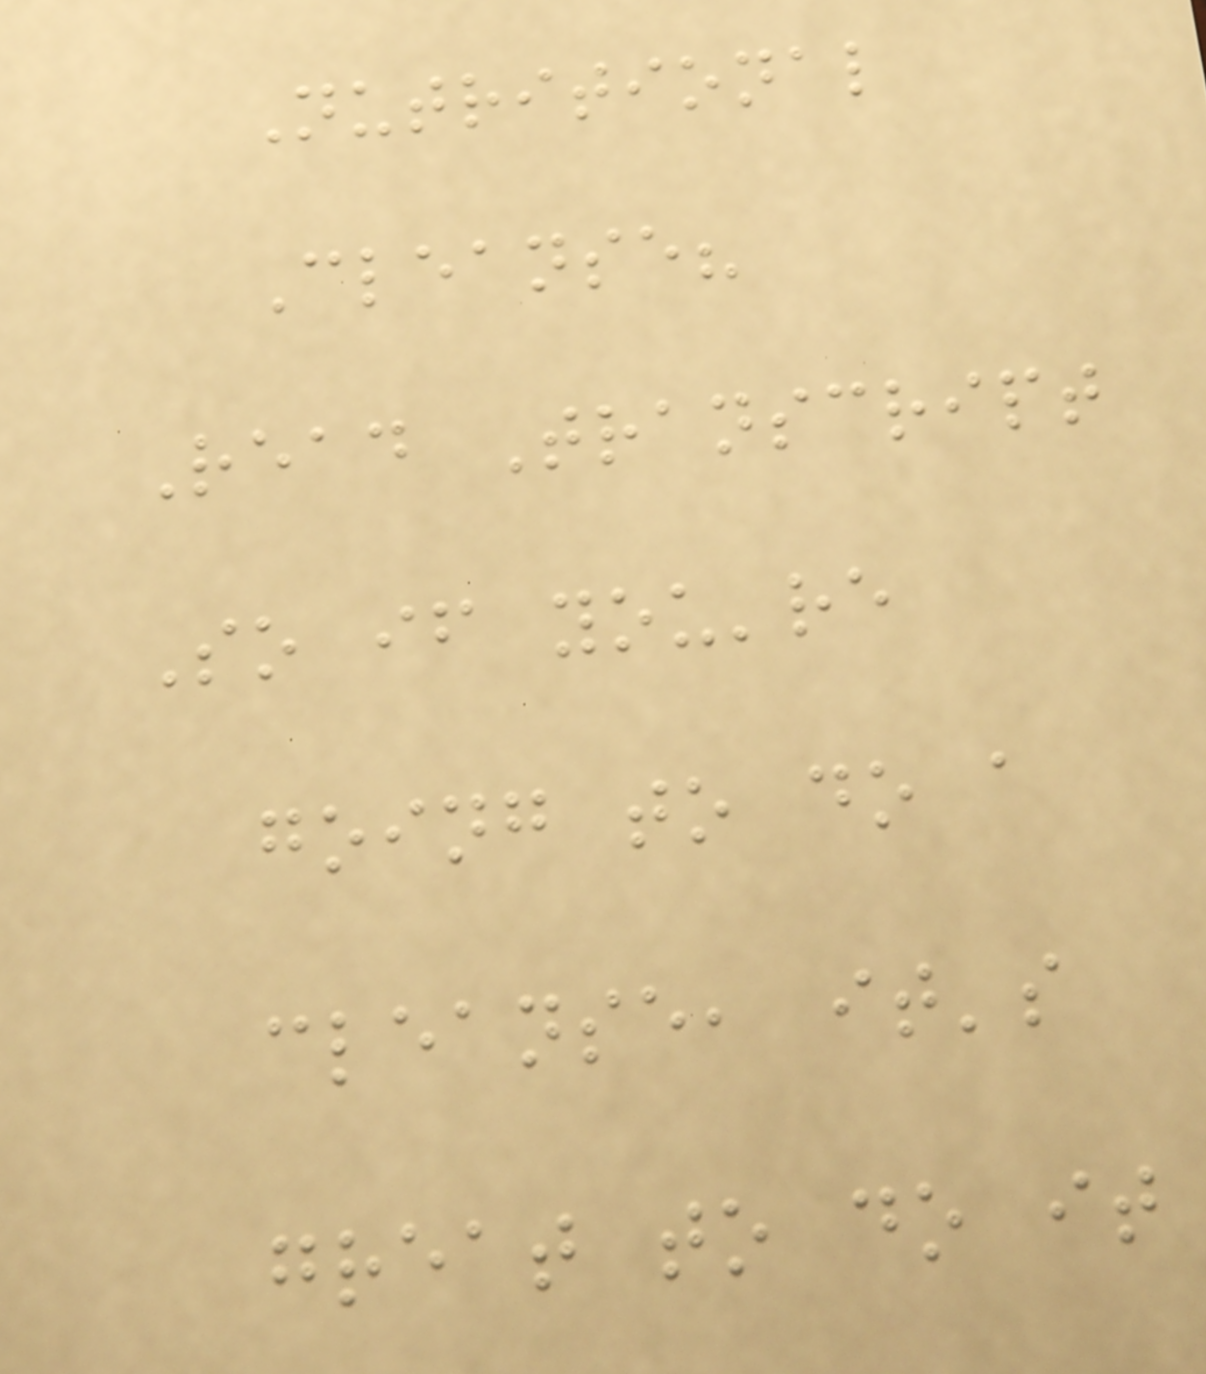Nutritional
Cleanse?
Read Transcript
So if you're
going to do a
cleanse, it's
great to do it
